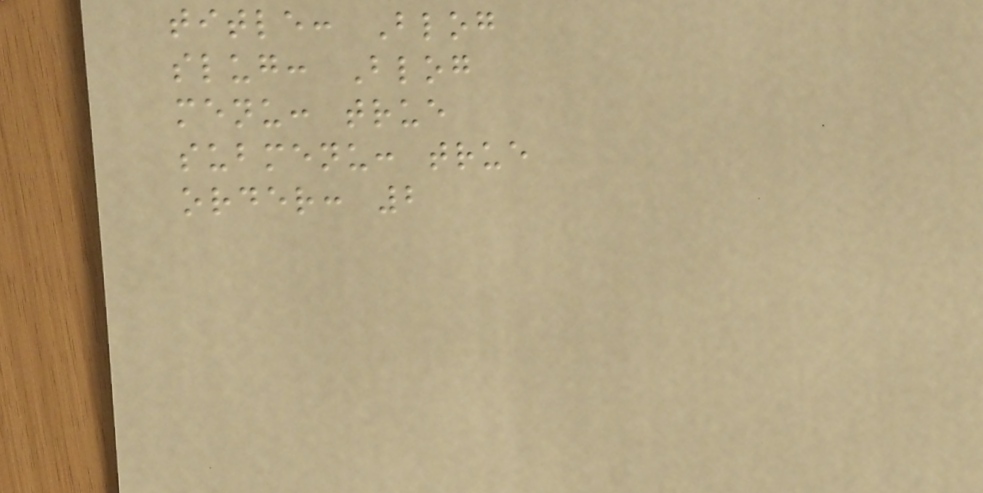title: Blog
slug: Blog
menu: true
submenu: true
order: 2
